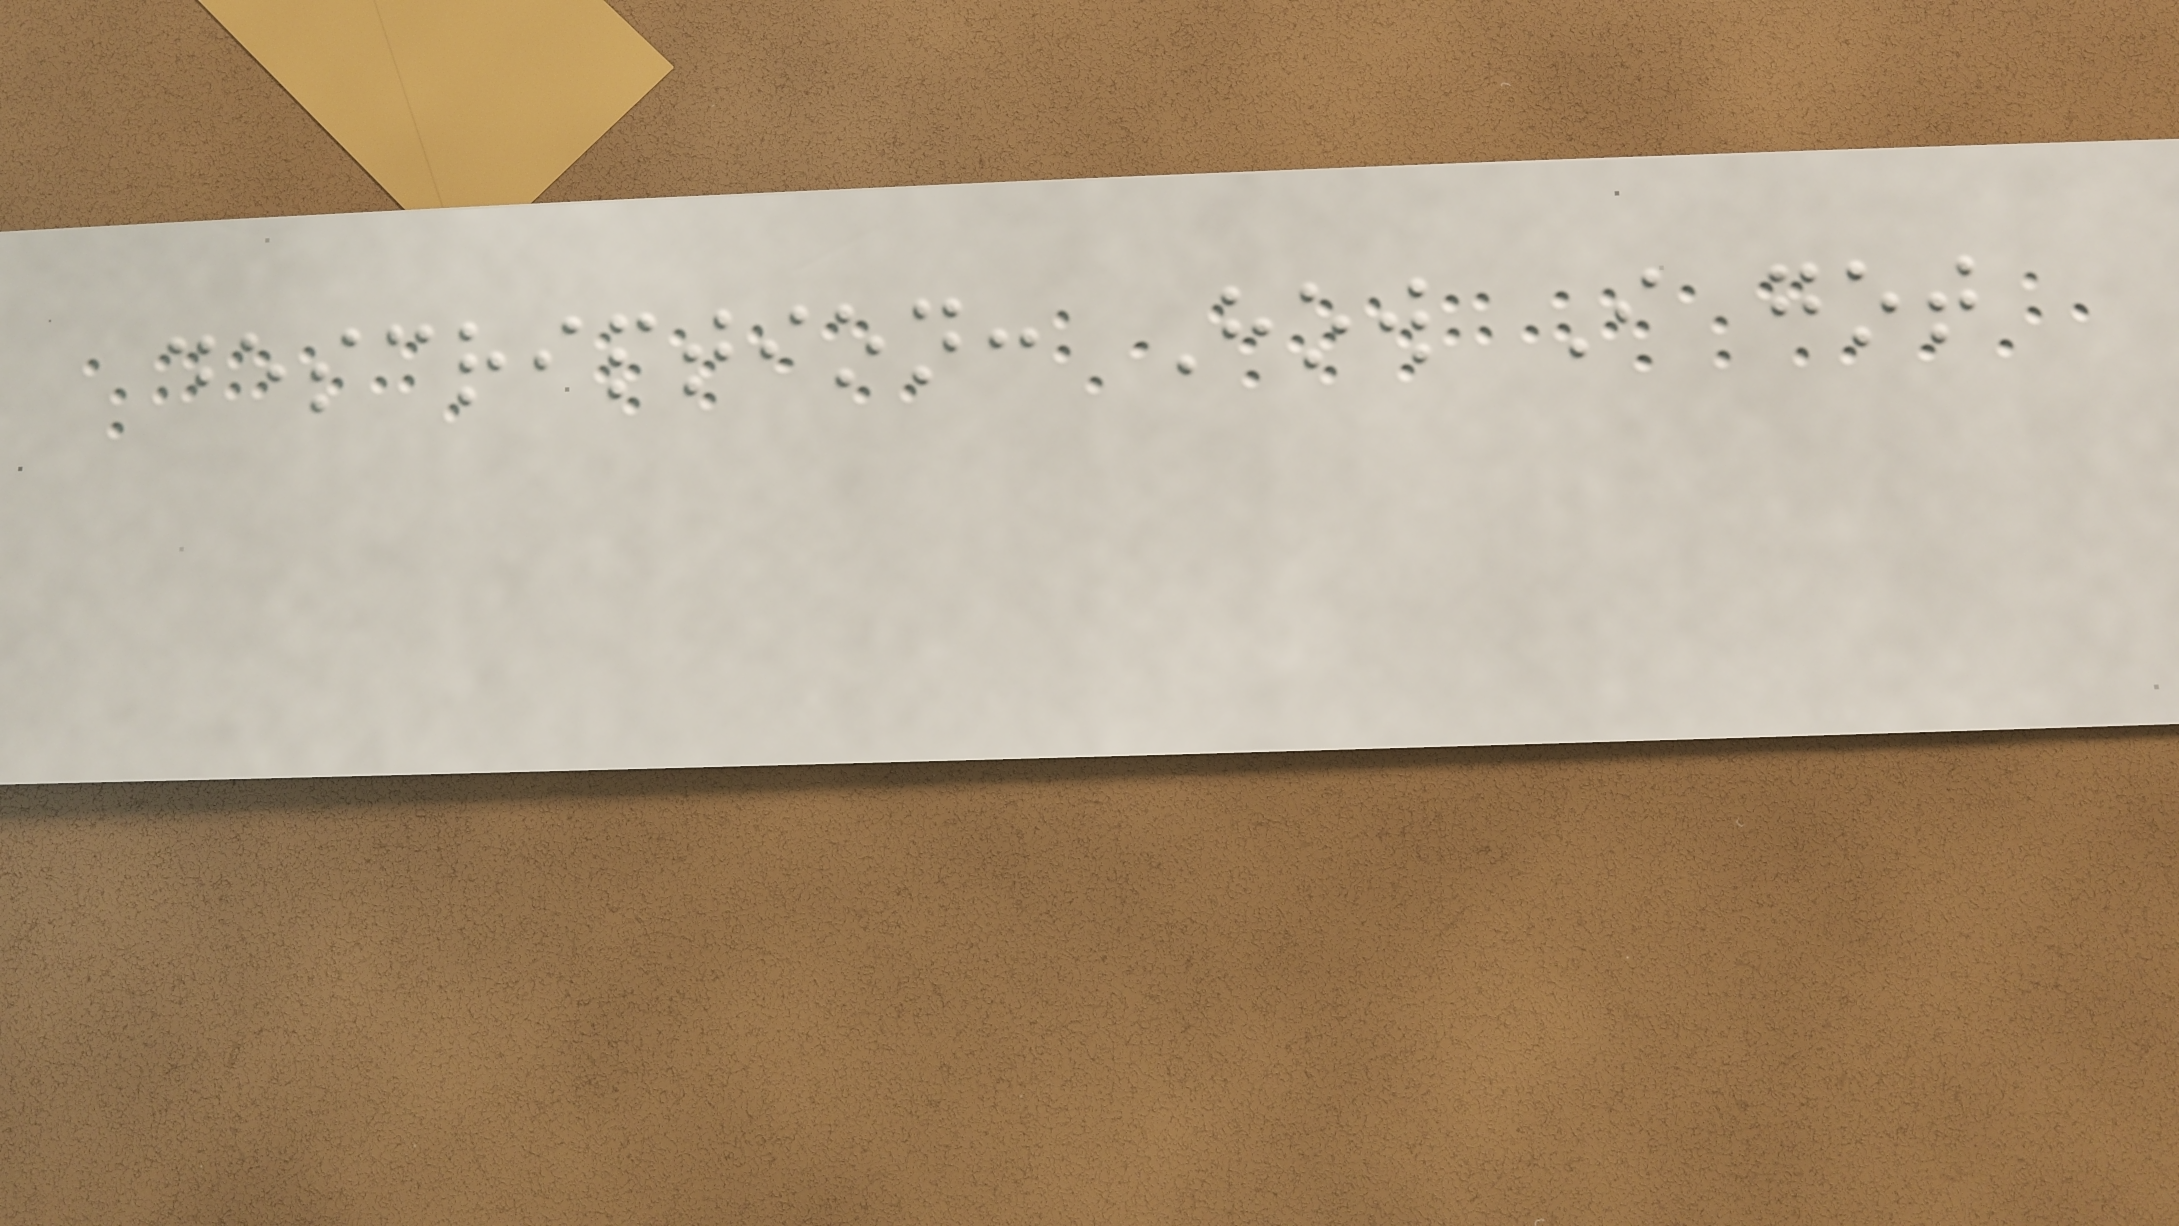description: How I got
